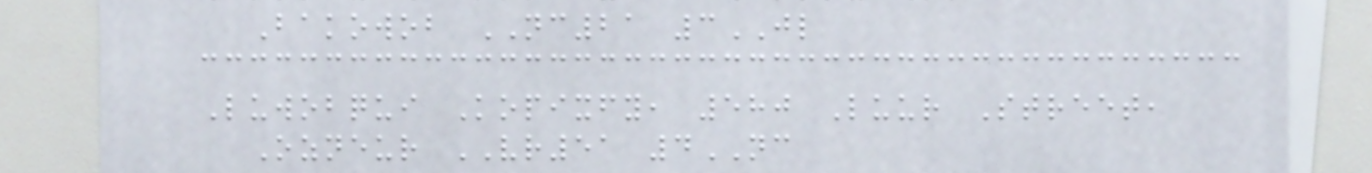Bakowob NC21 3JL
Luwobqui Kopixfy, 580 Luur Street,
Ozneur VR51 4NC
